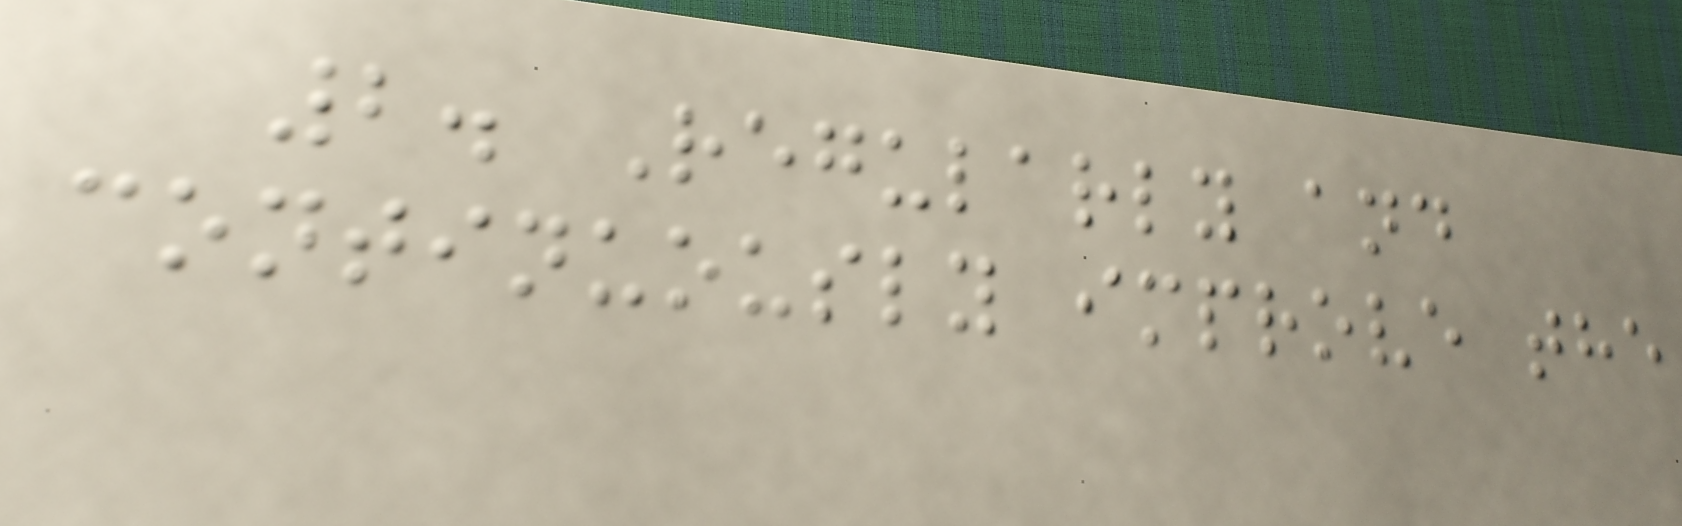2. Regularly and
continuously improve the
